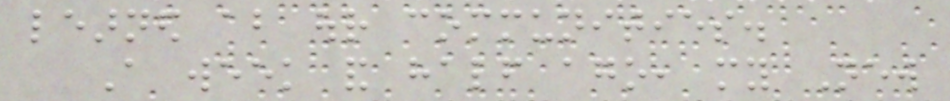learned about our communities.
A week and half ago, my New
